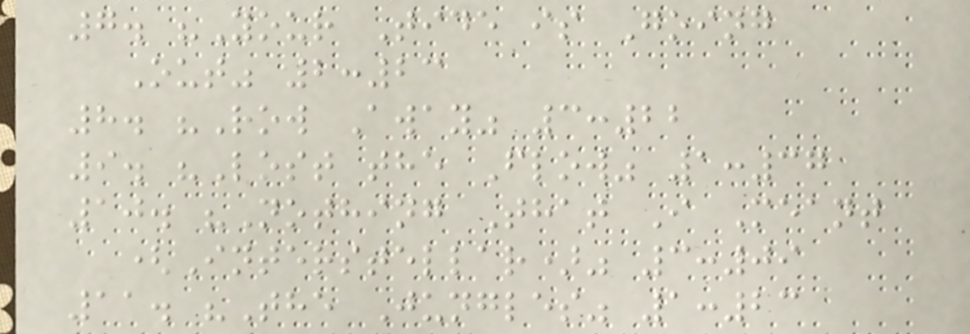7. "Your Tide is Going
Out" 2:23
8. "Row Away" 3:22
9. "Lost the Flow" 1:37
10. "Nothing That I Meant
(Interstellar)" 3:09
11. "The Jungles" 1:23
